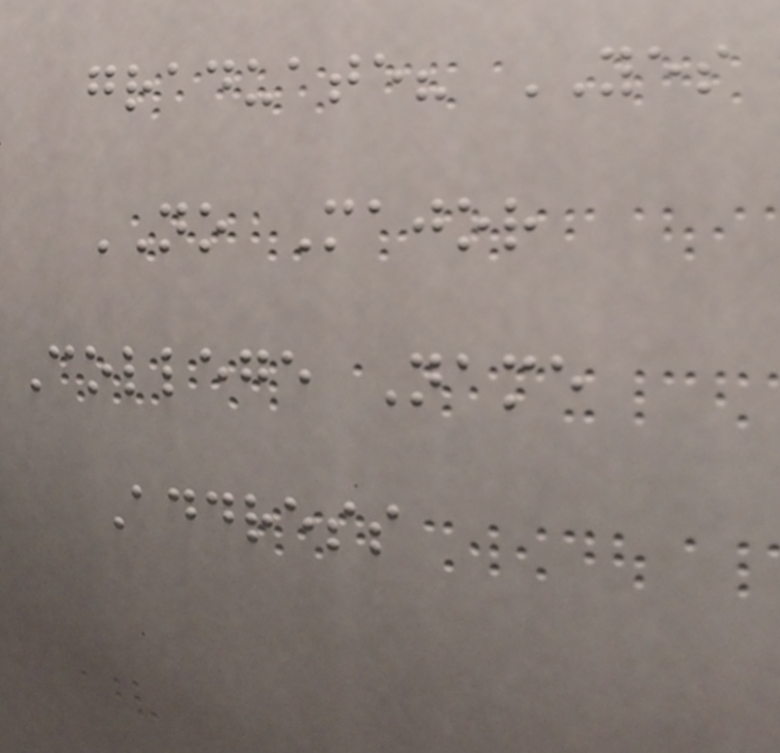graduate? YES
NO Major
College Name
Address
